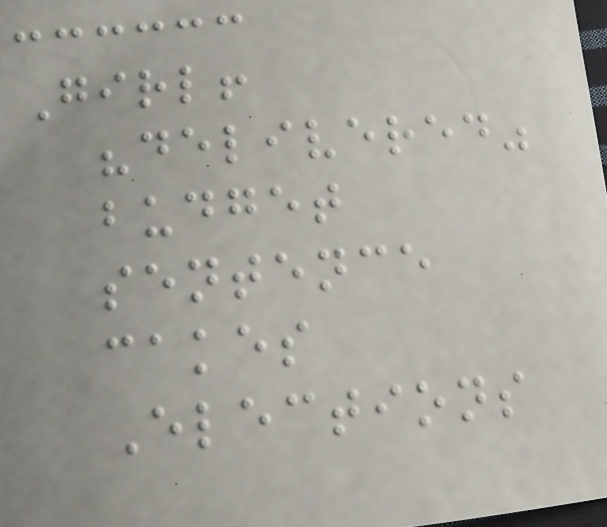Girl!
"delivered"
budget
sentence
cakes
Elections
